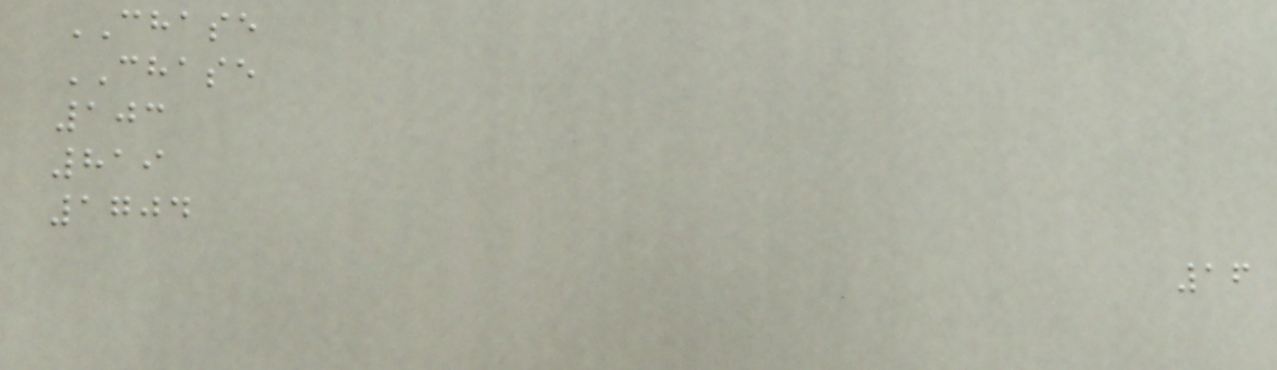CHASE
CHASE
103
819
1704
16
